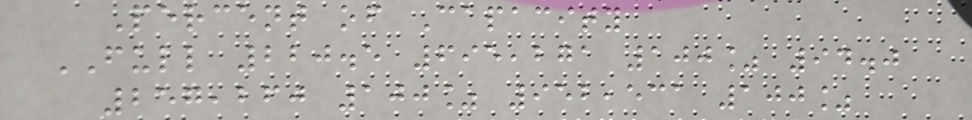Percent of Capacity
FULL 220.5 695,271 100% 94.0
257,260 100% 952,531 100%
